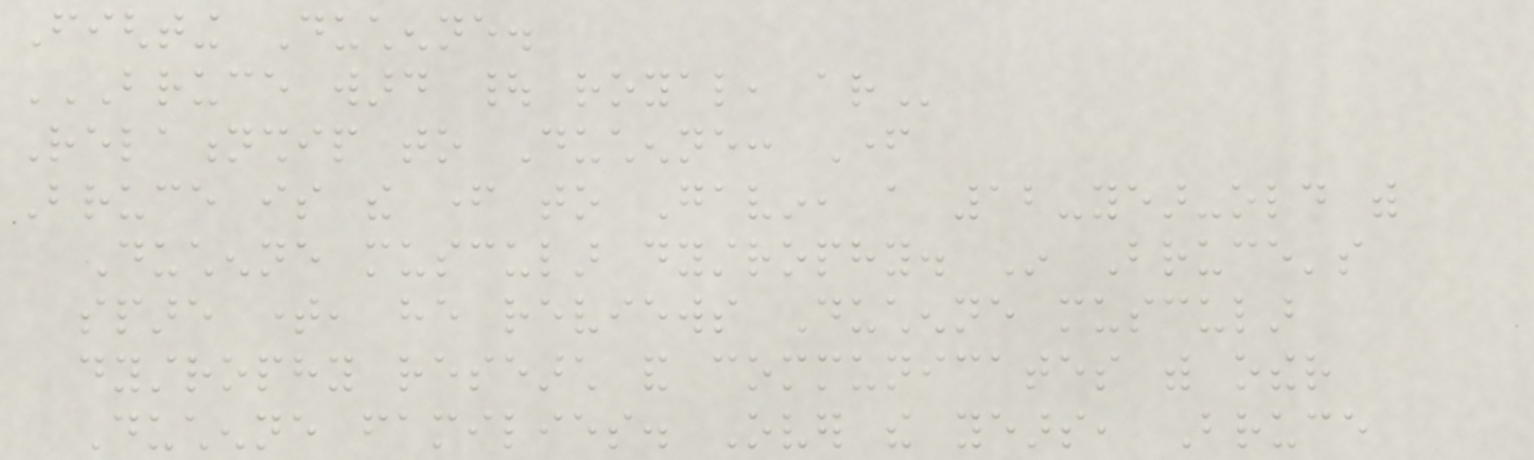Fighting Duchenne.
BRUCE WARD | ROYAL, AR
Relationship to Duchenne: Father
Bruce is the father to Gavin, a 12-year-old with
Duchenne muscular dystrophy. In Bruce's
spare time, he reviews Duchenne muscular
dystrophy research and communicates with other
Duchenne families. Over the years, Bruce
